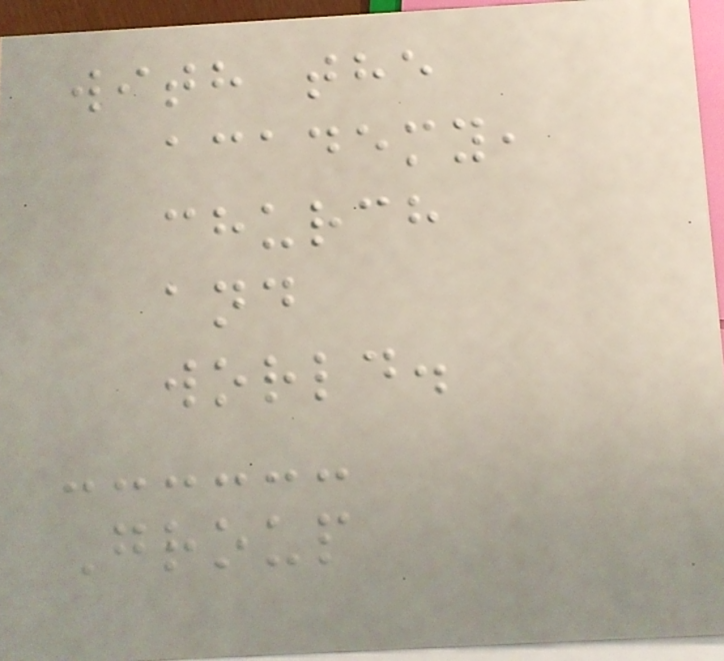with the
academy,
church
and
world.
Group
